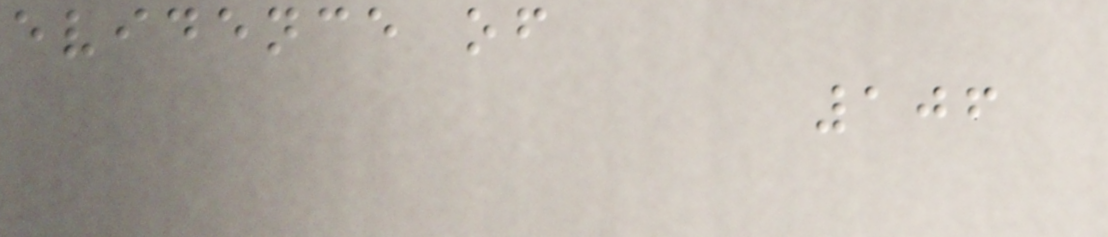evidence of
106
